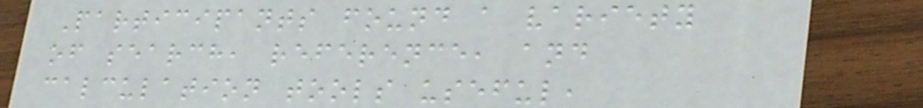Participants found a variety
of search, reference, and
calculation tools useful,
